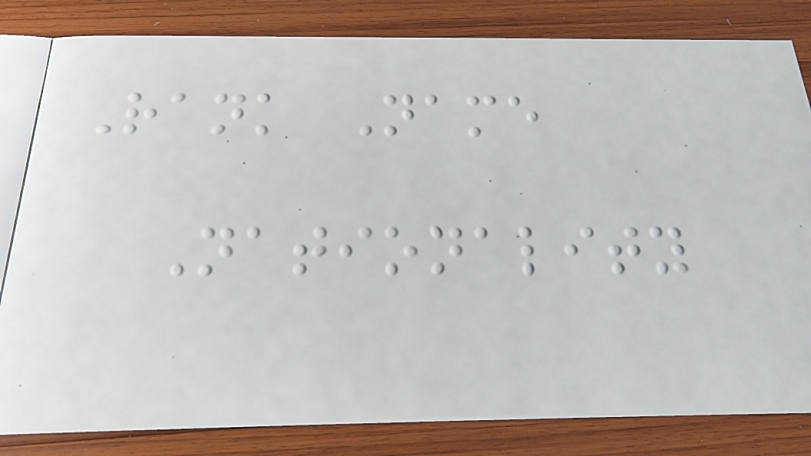Rank Name
Nationality
